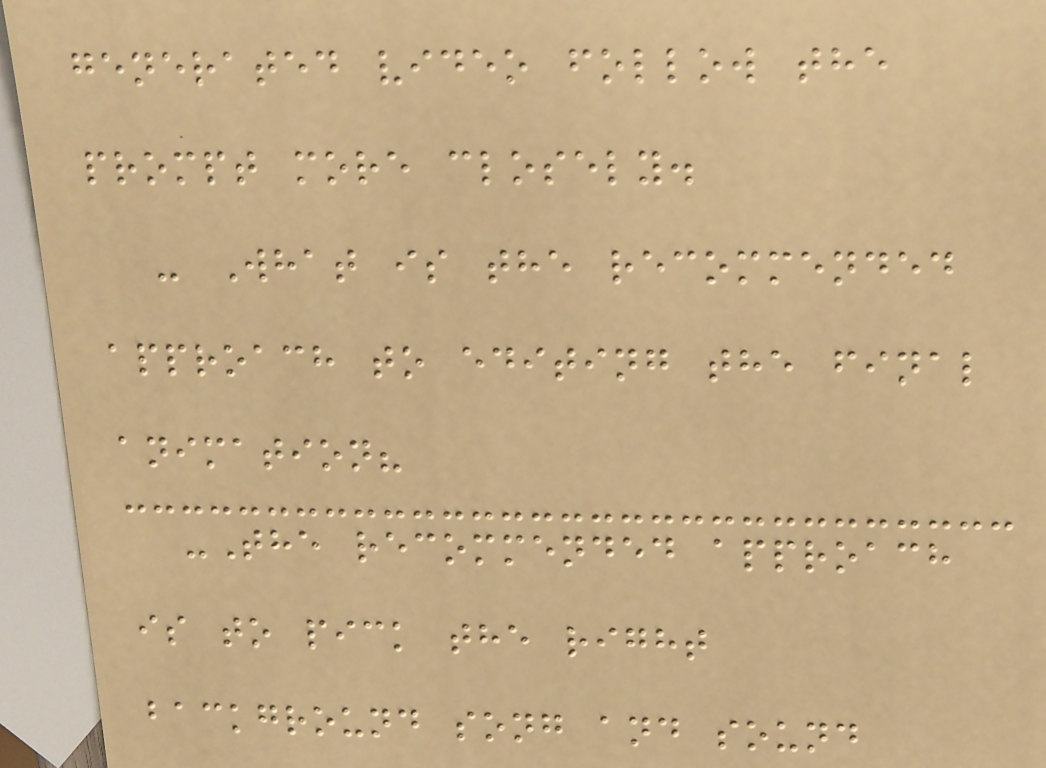generated video follow the
prompt more closely.
- What is the recommended
approach to editing the final
animation?
-The recommended approach
is to pick the right
background song and sound
